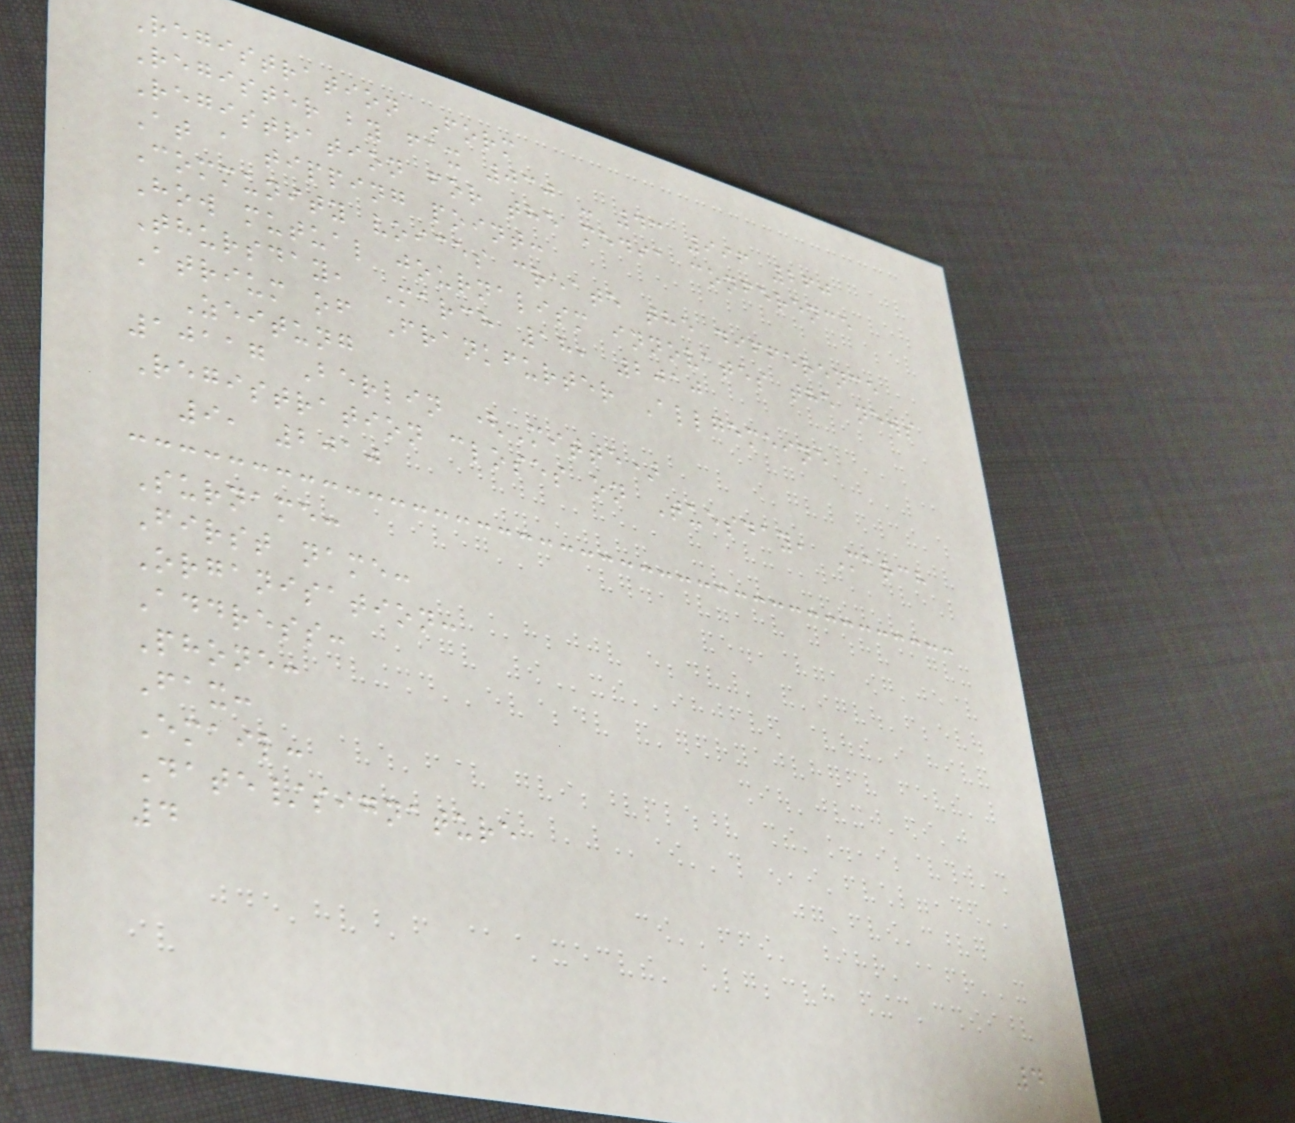Registration Form
Register by fax 030 - 43 996 260
Registration for the media conference
At a tipping point:
Community voices create the difference
How mutual journalism innovates the news
Thursday, March 18, 2010
Atrium of Frankfurter Allgemeine
Zeitung
10117 Berlin (Mitte)
Registration closes on Tuesday, March
9, 2010
Surname:
First name:
Organisation:
Address:
Phone:
Fax:
Email:
Date/signature
4
4
